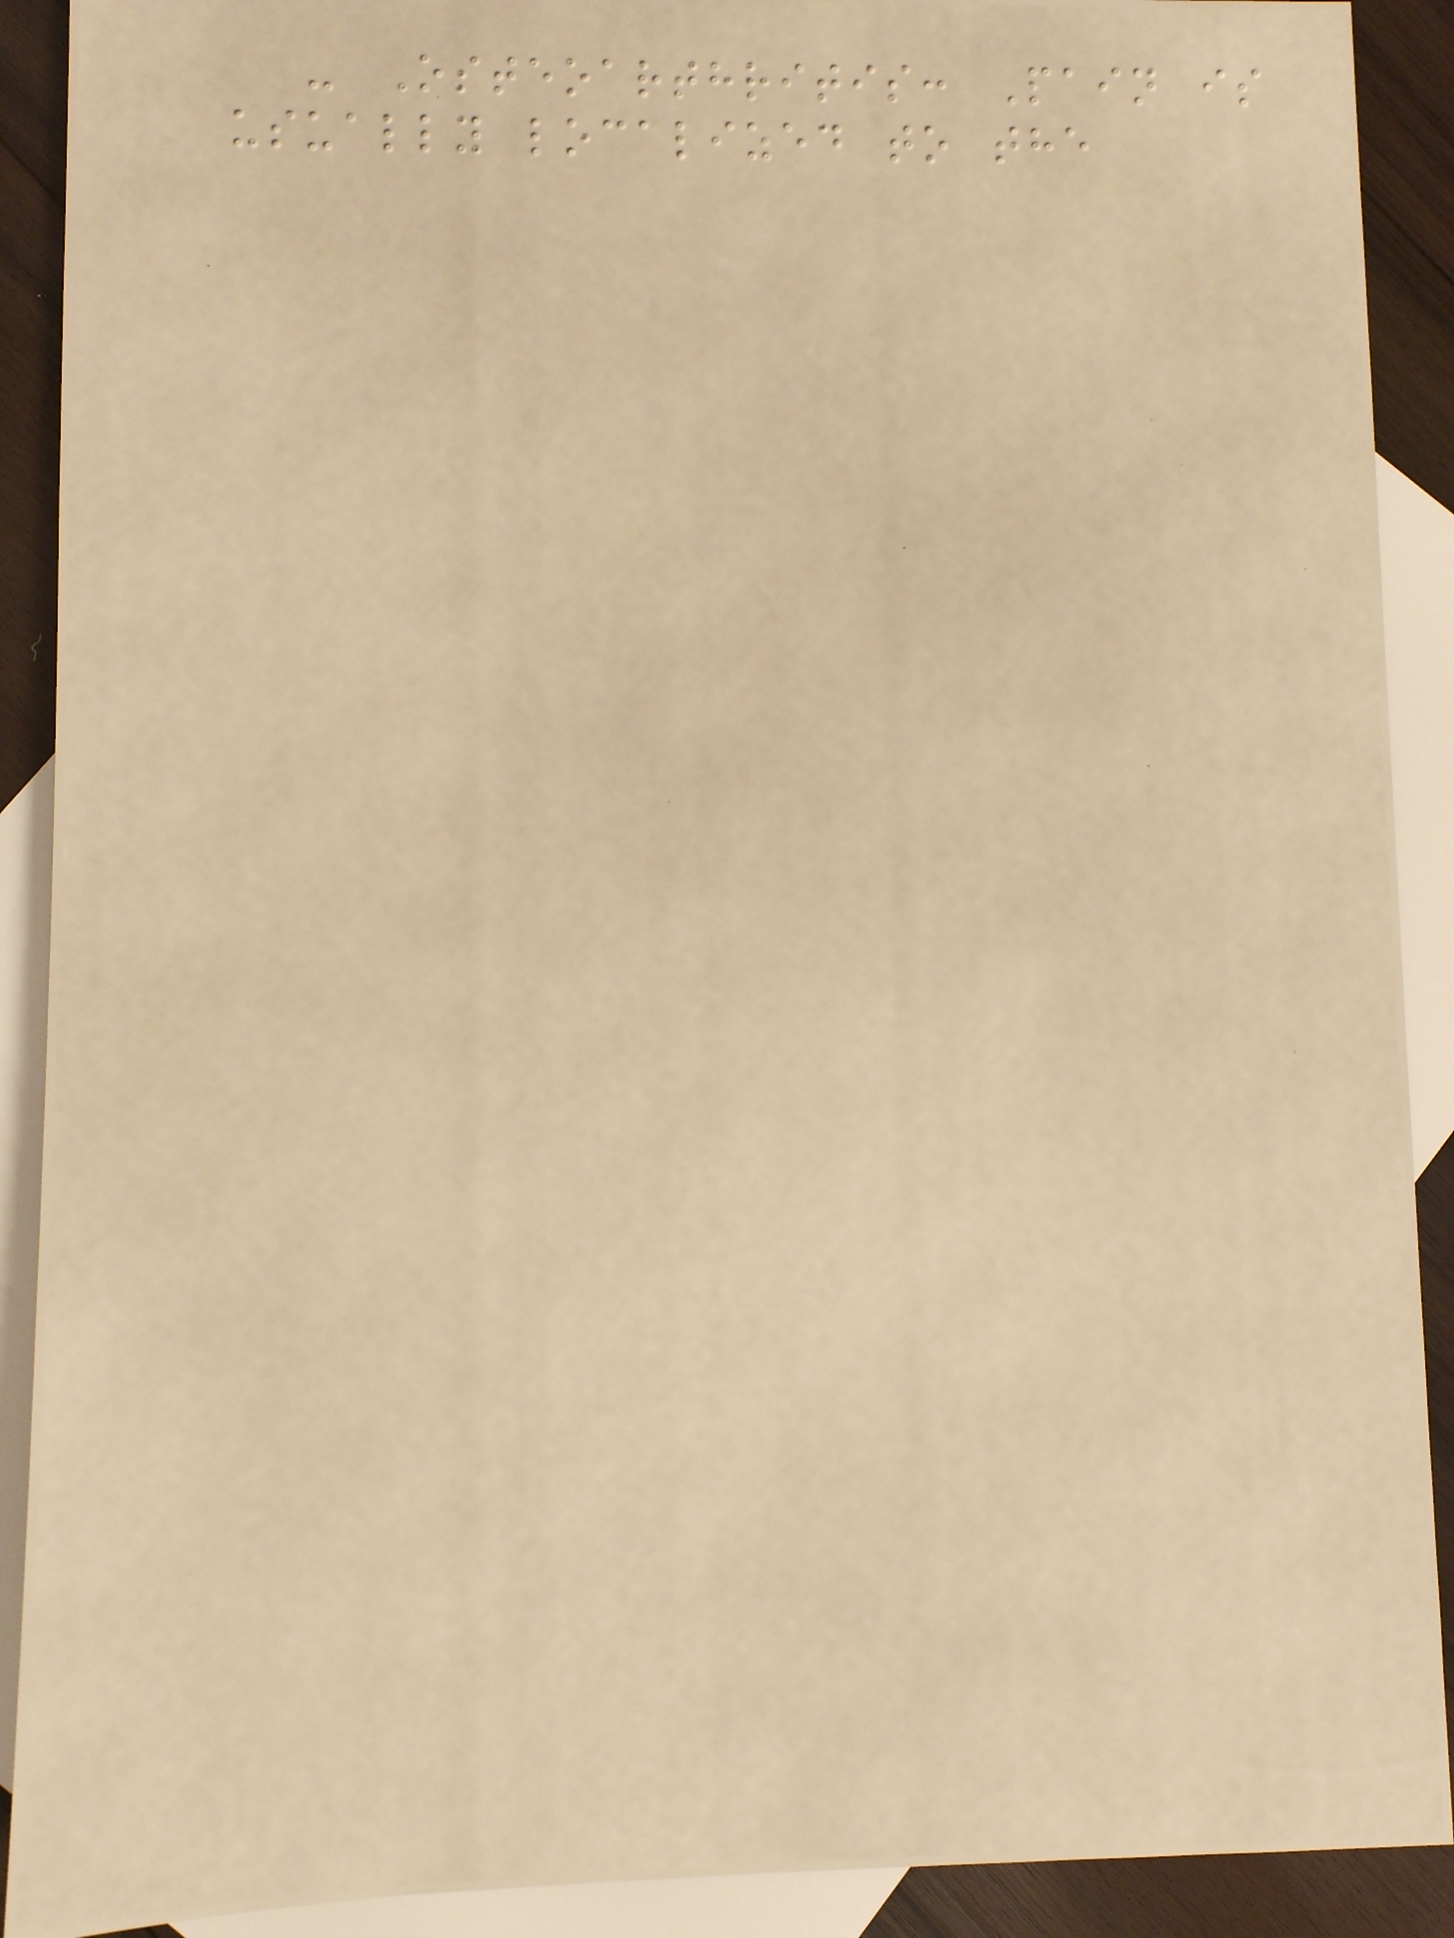- Osteoarthritis: Pain is
usually localized to the
